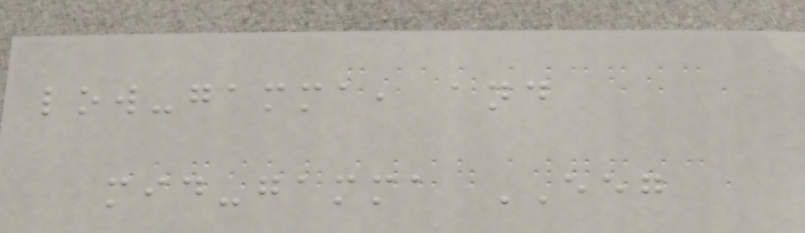low-gamma, and
mid-gamma EEG
